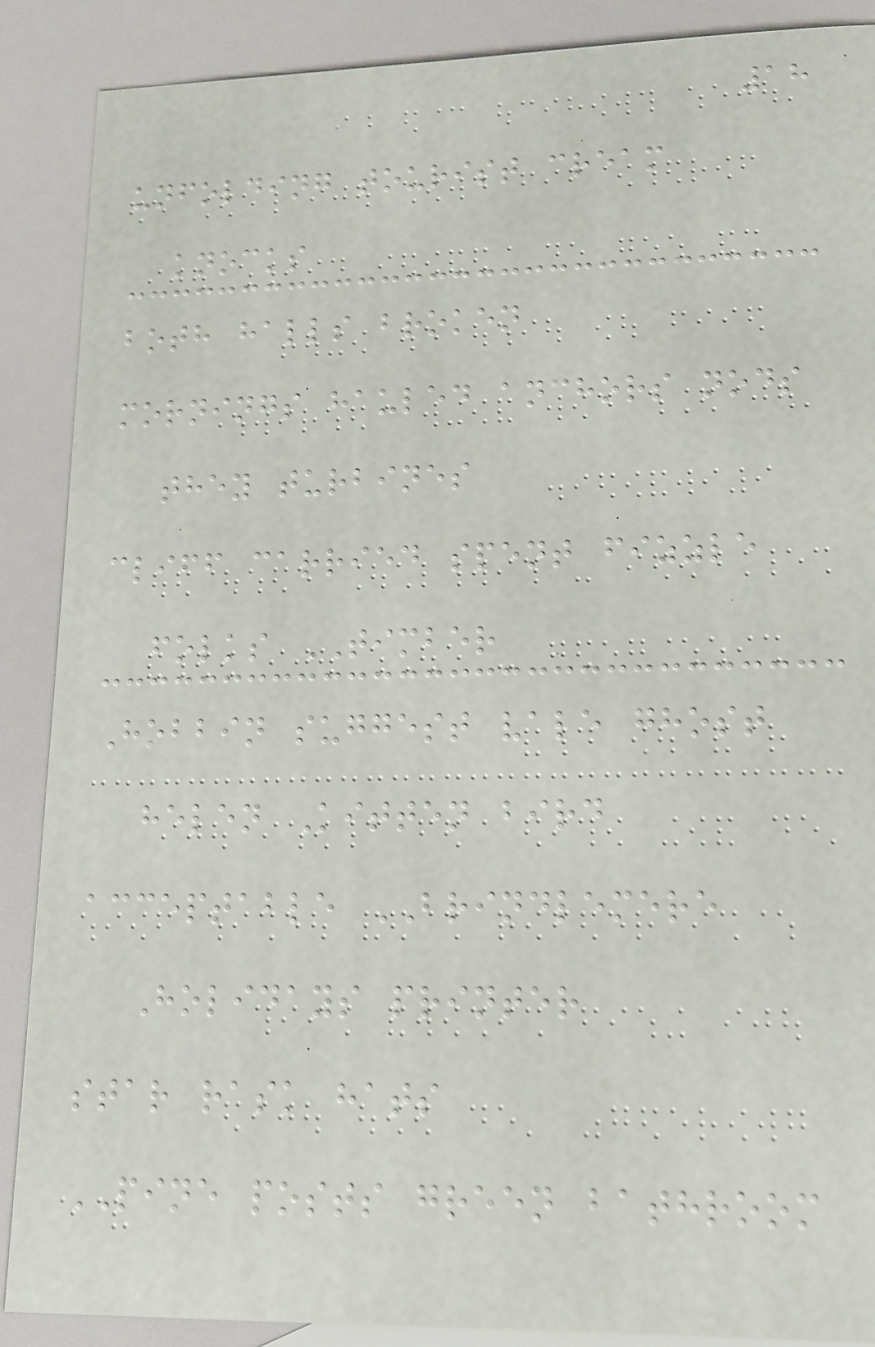18
unfolding tourist cream
knocks
both halls broken
mornings hauled anchors nods
they turbines
cliff carried spent fizzle
folks TIMBER
Hobbin suggest vale ghost
helen Kitten bird
acceptable BRINDLEMERE
Holidays printer
star rask hats
PINE posts green bathroom
